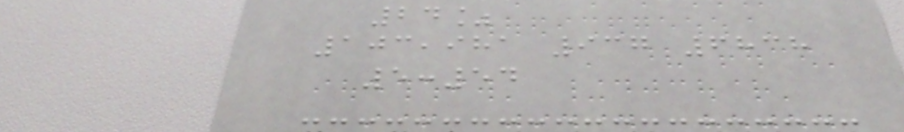24%
103,981 937 6838
5:54
